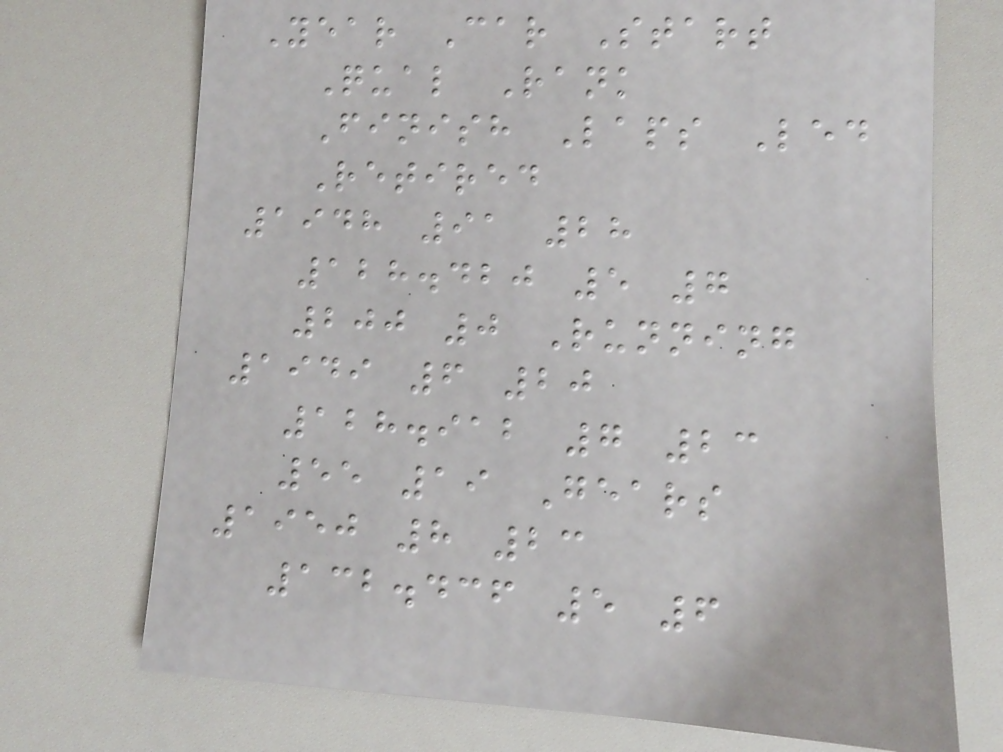Year Car Start
Qual Rank
Finish Laps Led
Retired
1948 91 28
128.420 5 7
200 0 Running
1949 6 20
128.912 7 23
55 19 Gears
1950 8 23
132.436 5 6
